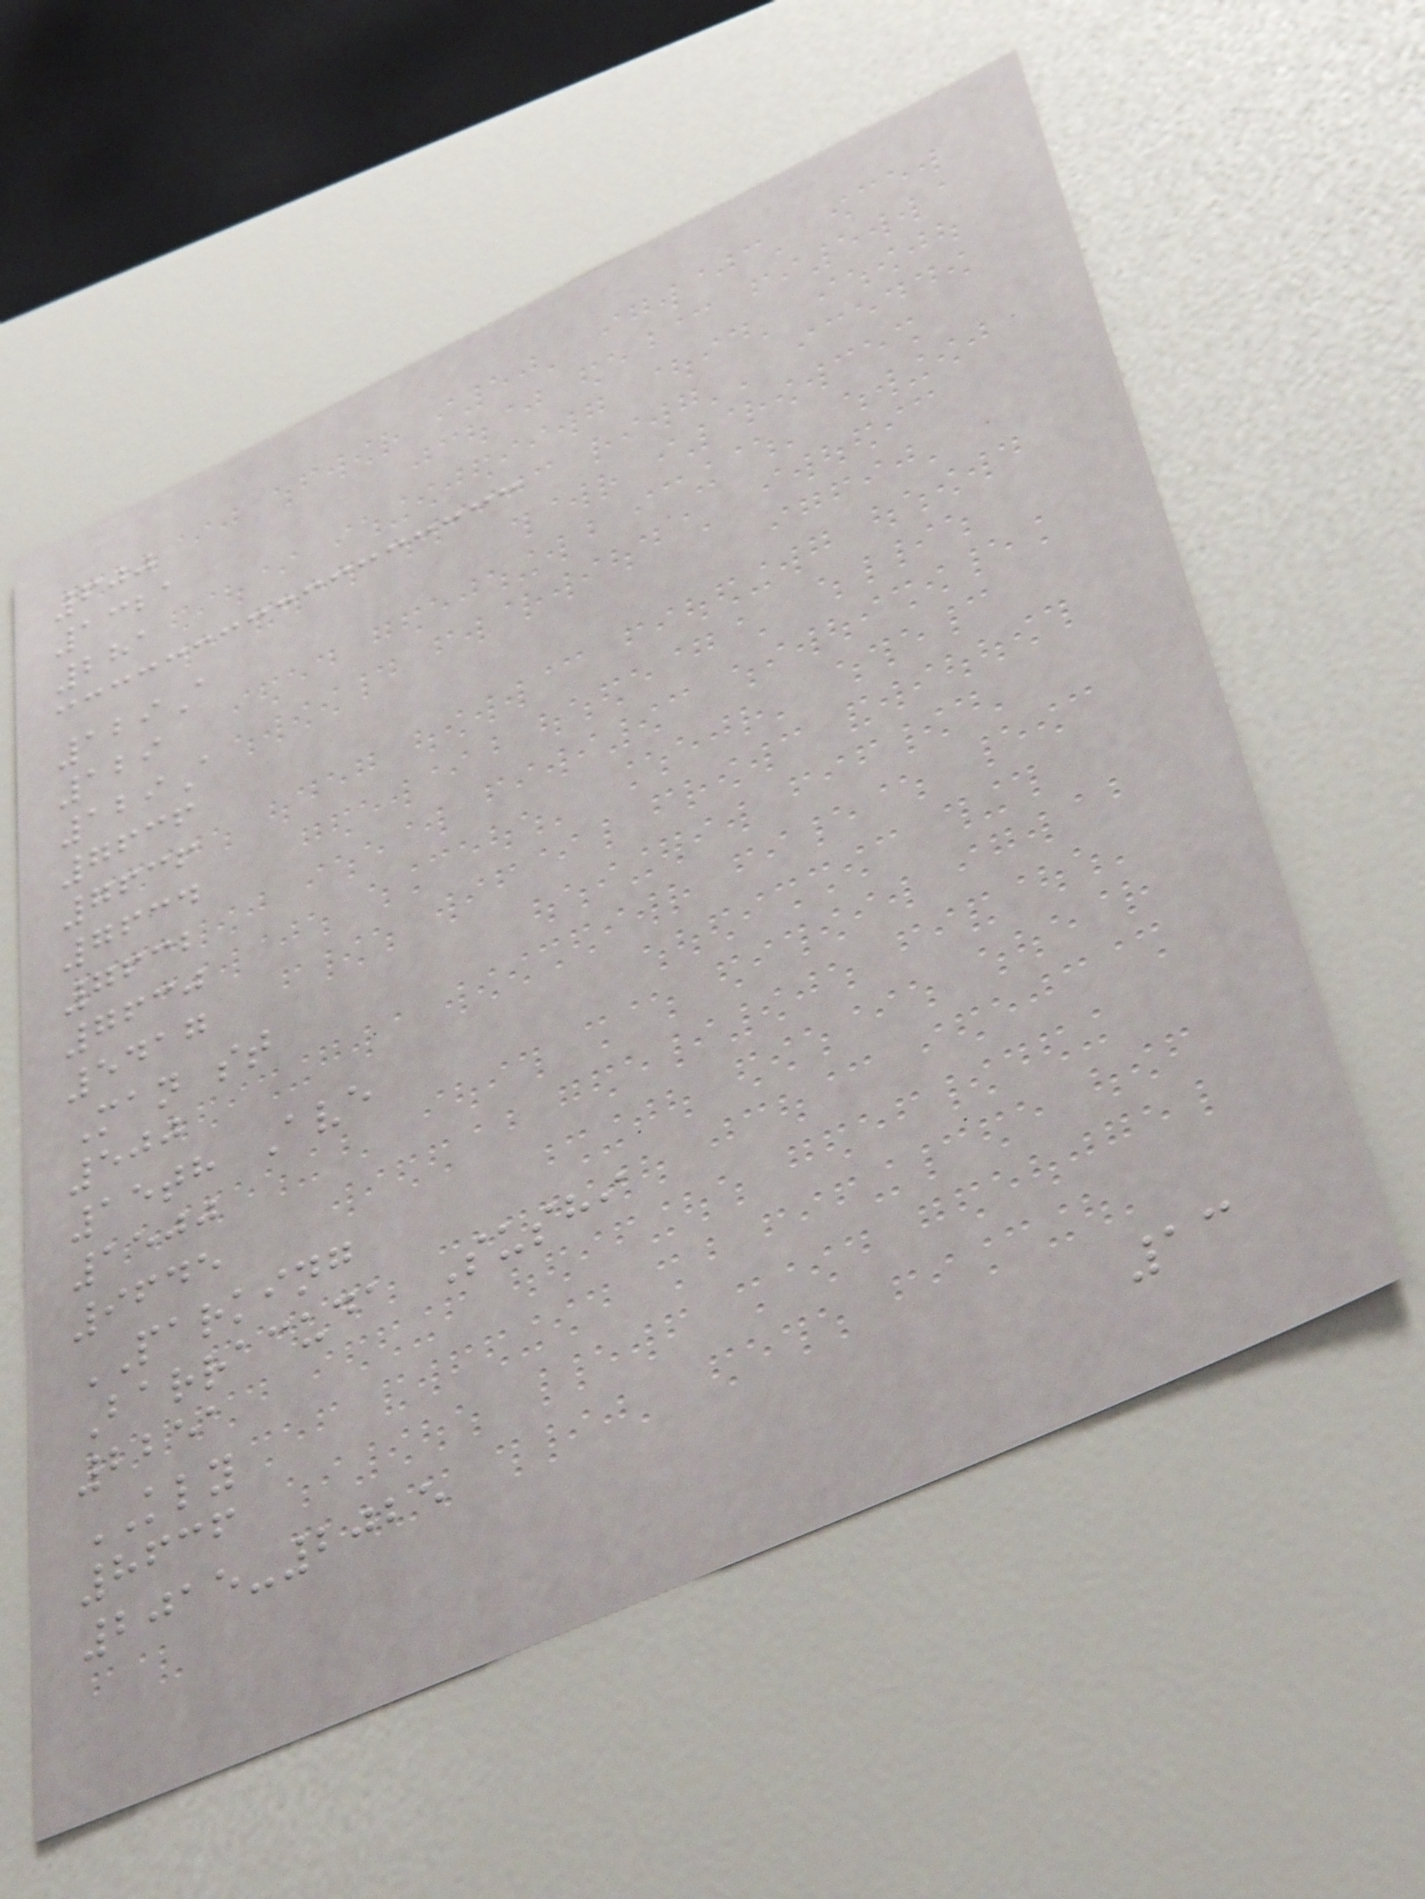600
1321
281
129A
129
129A
7636
7636
7634
7632
7630
5417
Man st
500
15th Ave
1500
9645
PARKING
Barracuda Sushi
2251
KLY
8636
2015-2025
13
